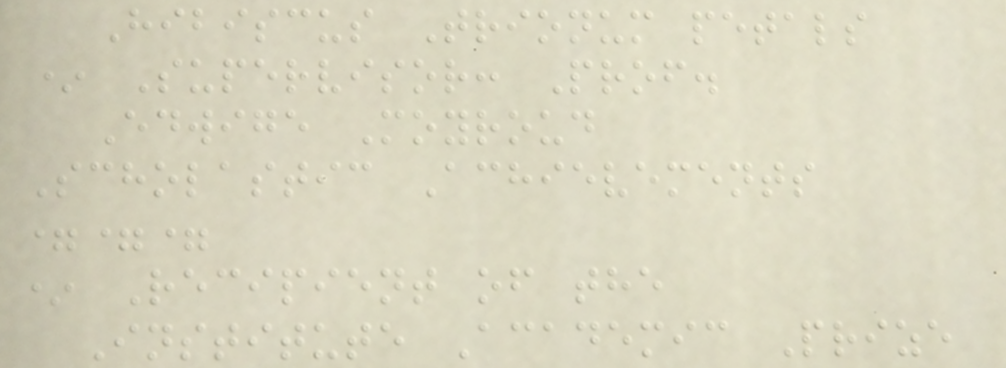Hibiscus Trionum petals
* Supervisor: Prof.
Edwige Moyroud
Scholastic Achievements
===
* Recipient of the
Institute Academic Prize
